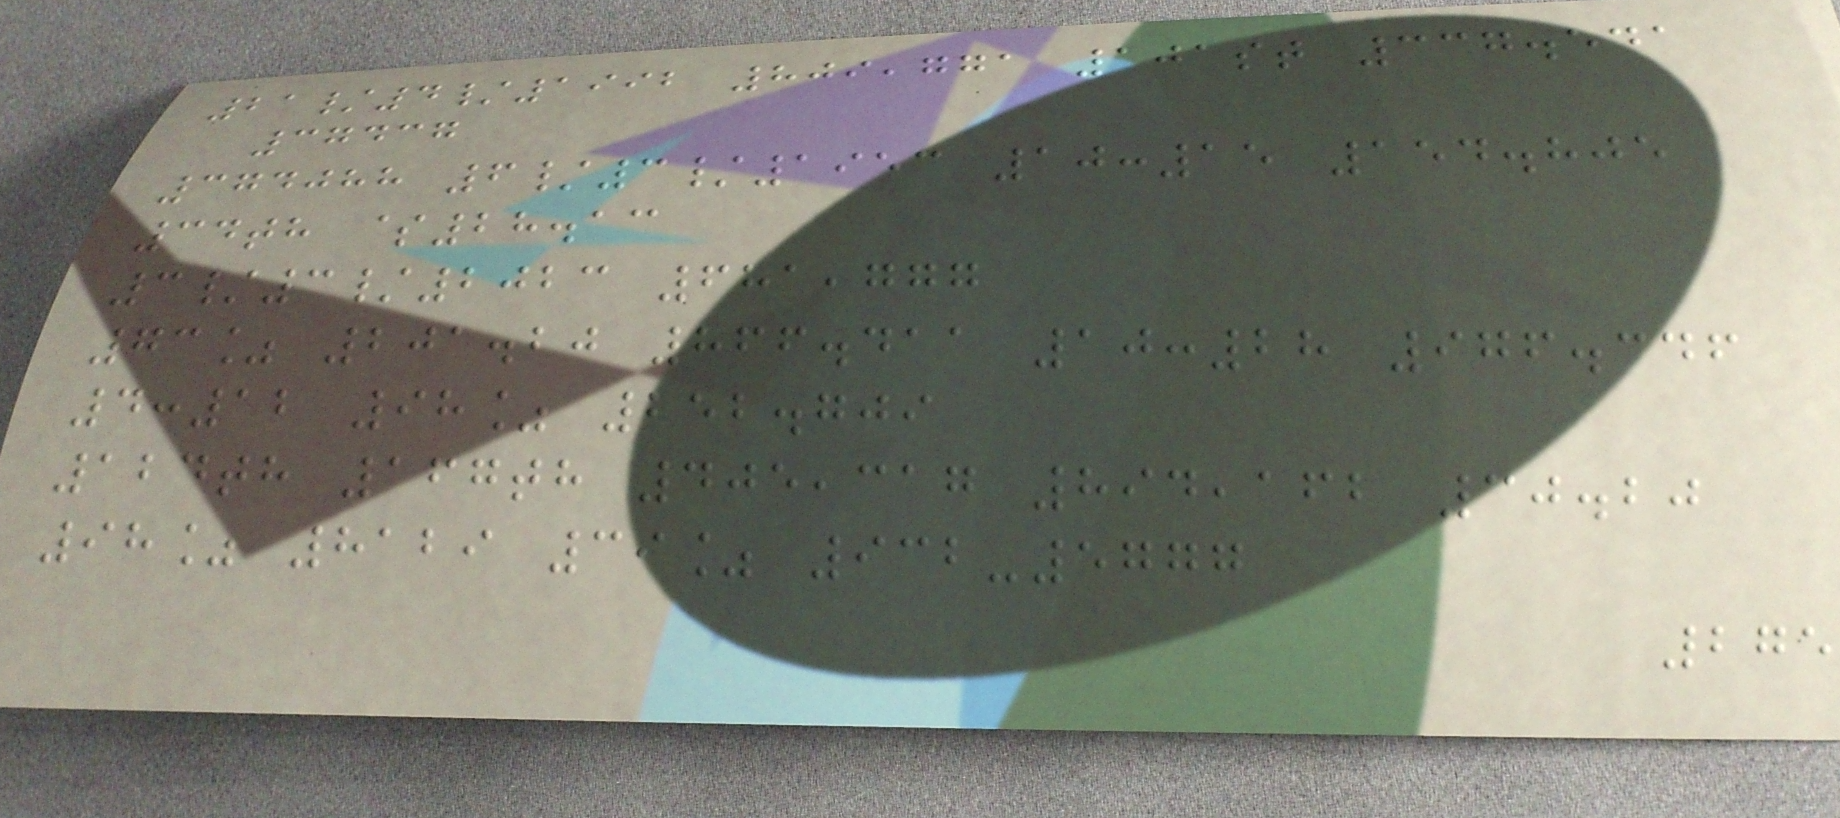21/4/1992 809,771 101st 337.541
37437
374088 6/3/1953 10:15 154.805
34th $28.13
3/3/2023 681,777
73% 201.20 866.411 10:28 976.346
4:12 98% 252.709
124th 167th 405,317 894,162 30.20
98% 8129 39% 932-5777
275
